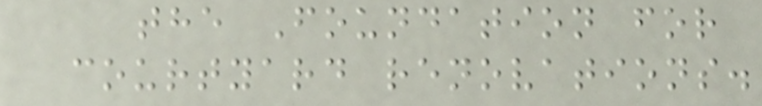the Foundation for
courtyard renovations.
